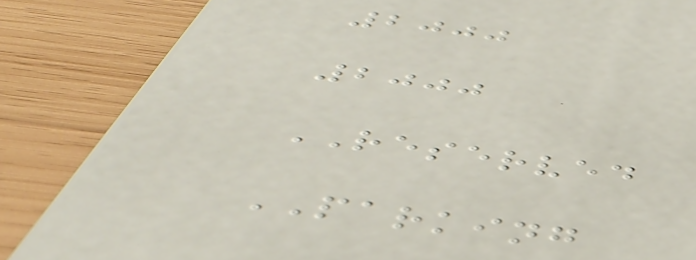2000
2000
RESERVED
PARKING
